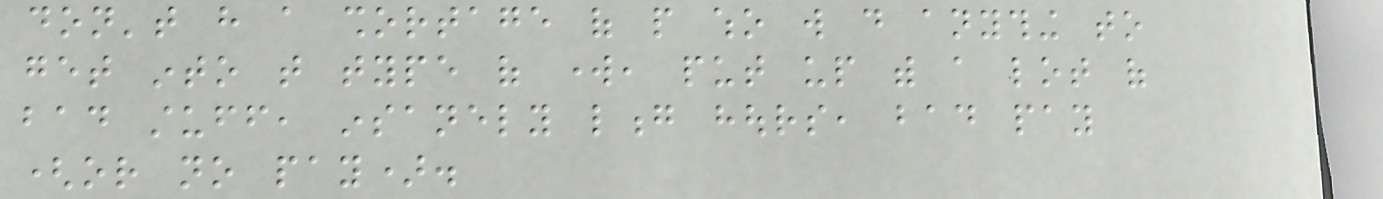don't have a shortage of people who will do anything to
get into that type of work, put up with a lot of
bad stuff, insanely long hours, bad pay
(or no pay).
